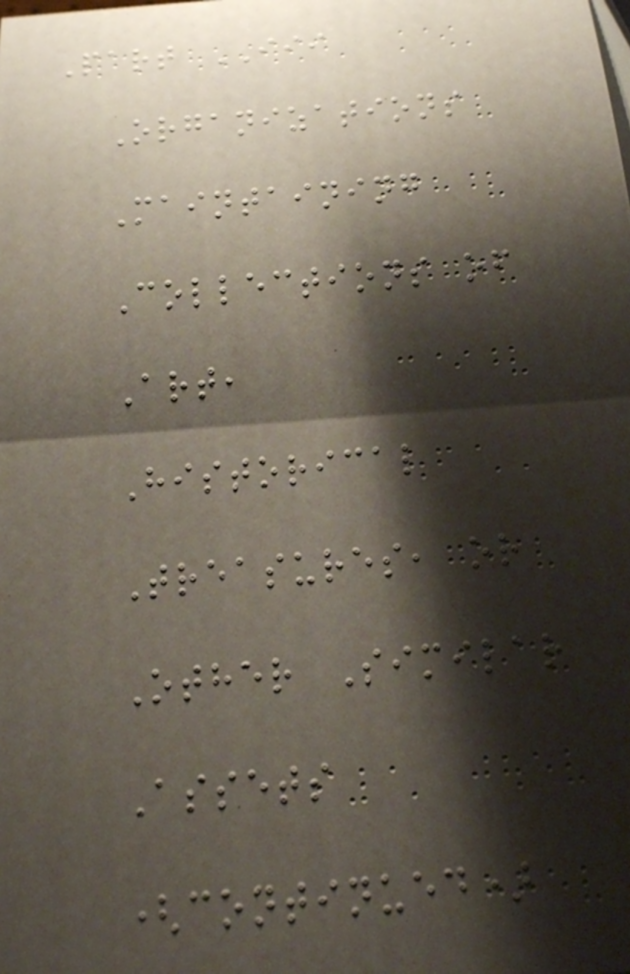Part III
Organizations
Maintaining
Collections of
Art,
Historical
Treasures, or
Other Similar
Assets
(continued)
